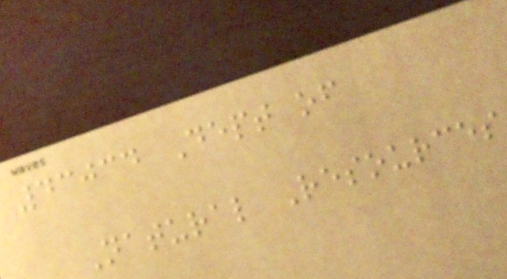43034 Dept of
Natural Resources
